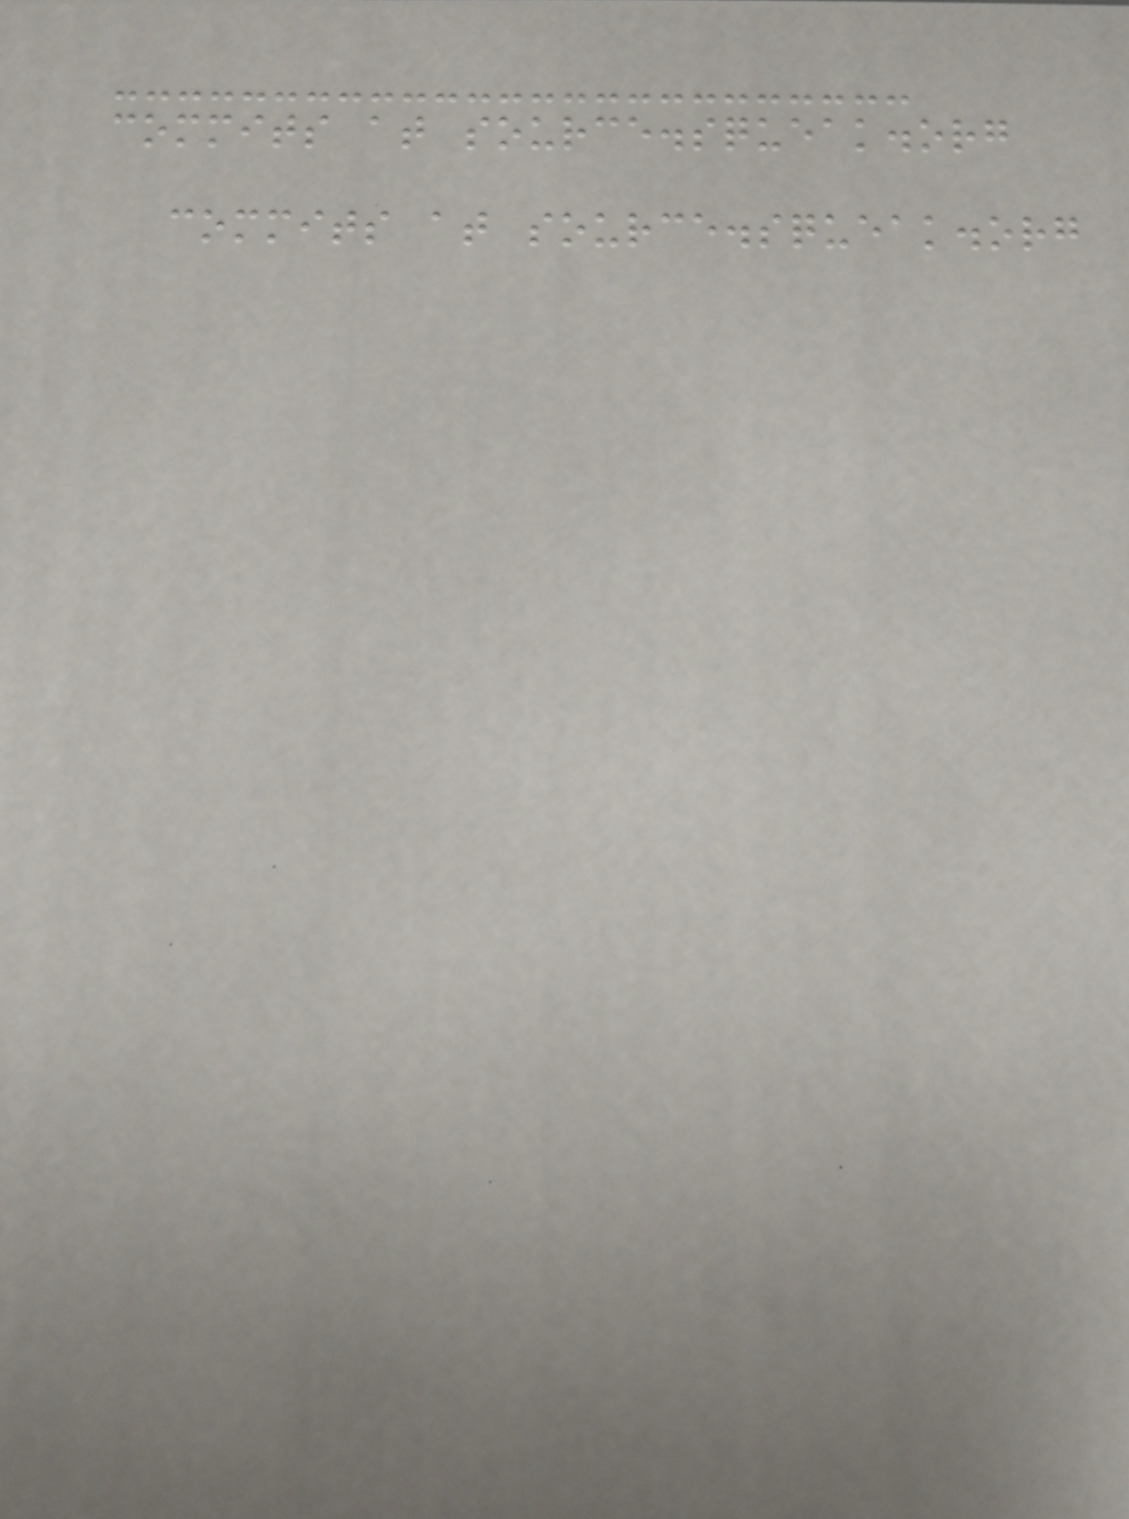commits at source.squeak.org
commits at source.squeak.org
